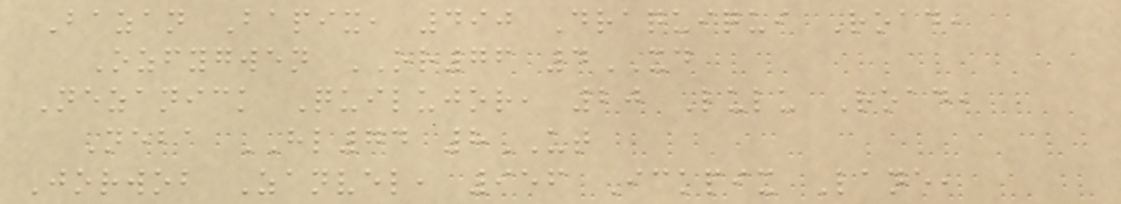Bazan Bapix, 490 Draquiqui Road,
Ozfygwen OR76 4XD
Nezanick Quilujor, 20 Lulu Road,
Neba HL74 8UT
Jorwob Zanvel, 956 Ickpix Lane,
